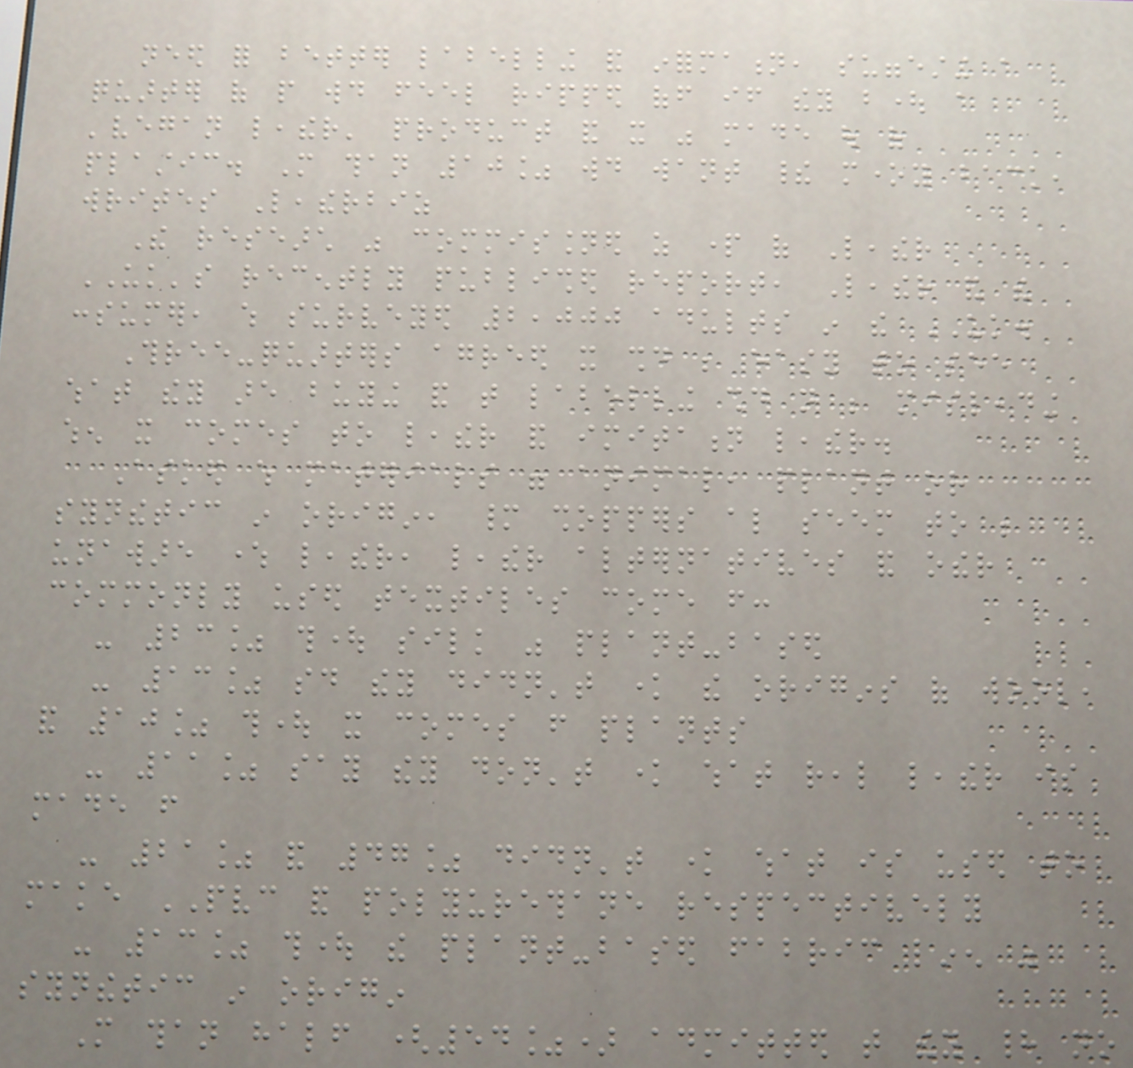need for better labelling and information, suggesting a
quarter of people would feel ripped off if they bought a
'vegan leather' product and it was made out of
plastic. More than 10% would want their money back,
writes Leatherbiz
The research was commissioned as part of Leather
UK's recently published report, Leather and the
consumer, which surveyed 2,000 adults in the UK.
Three-quarters agreed it should be easy to see
what they are buying and that labelling should not be misleading
when it comes to leather and imitation leather.
Asked which materials were animal, plant or
synthetic in origin, many shoppers also seem to be
unaware where leather, leather alternatives and other
commonly used textiles come from:
- 23% thought silk was plant-based
- 13% said they didn't know the origins of wool,
and 10% thought it comes from plants
- 11% say they don't know what real leather is
made from
- 21% and 47% didn't know what is used to
make PVC and polyurethane respectively
- 13% thought the plant-based fabric linen was
synthetic in origin
More than half (54%) admitted that they had no
